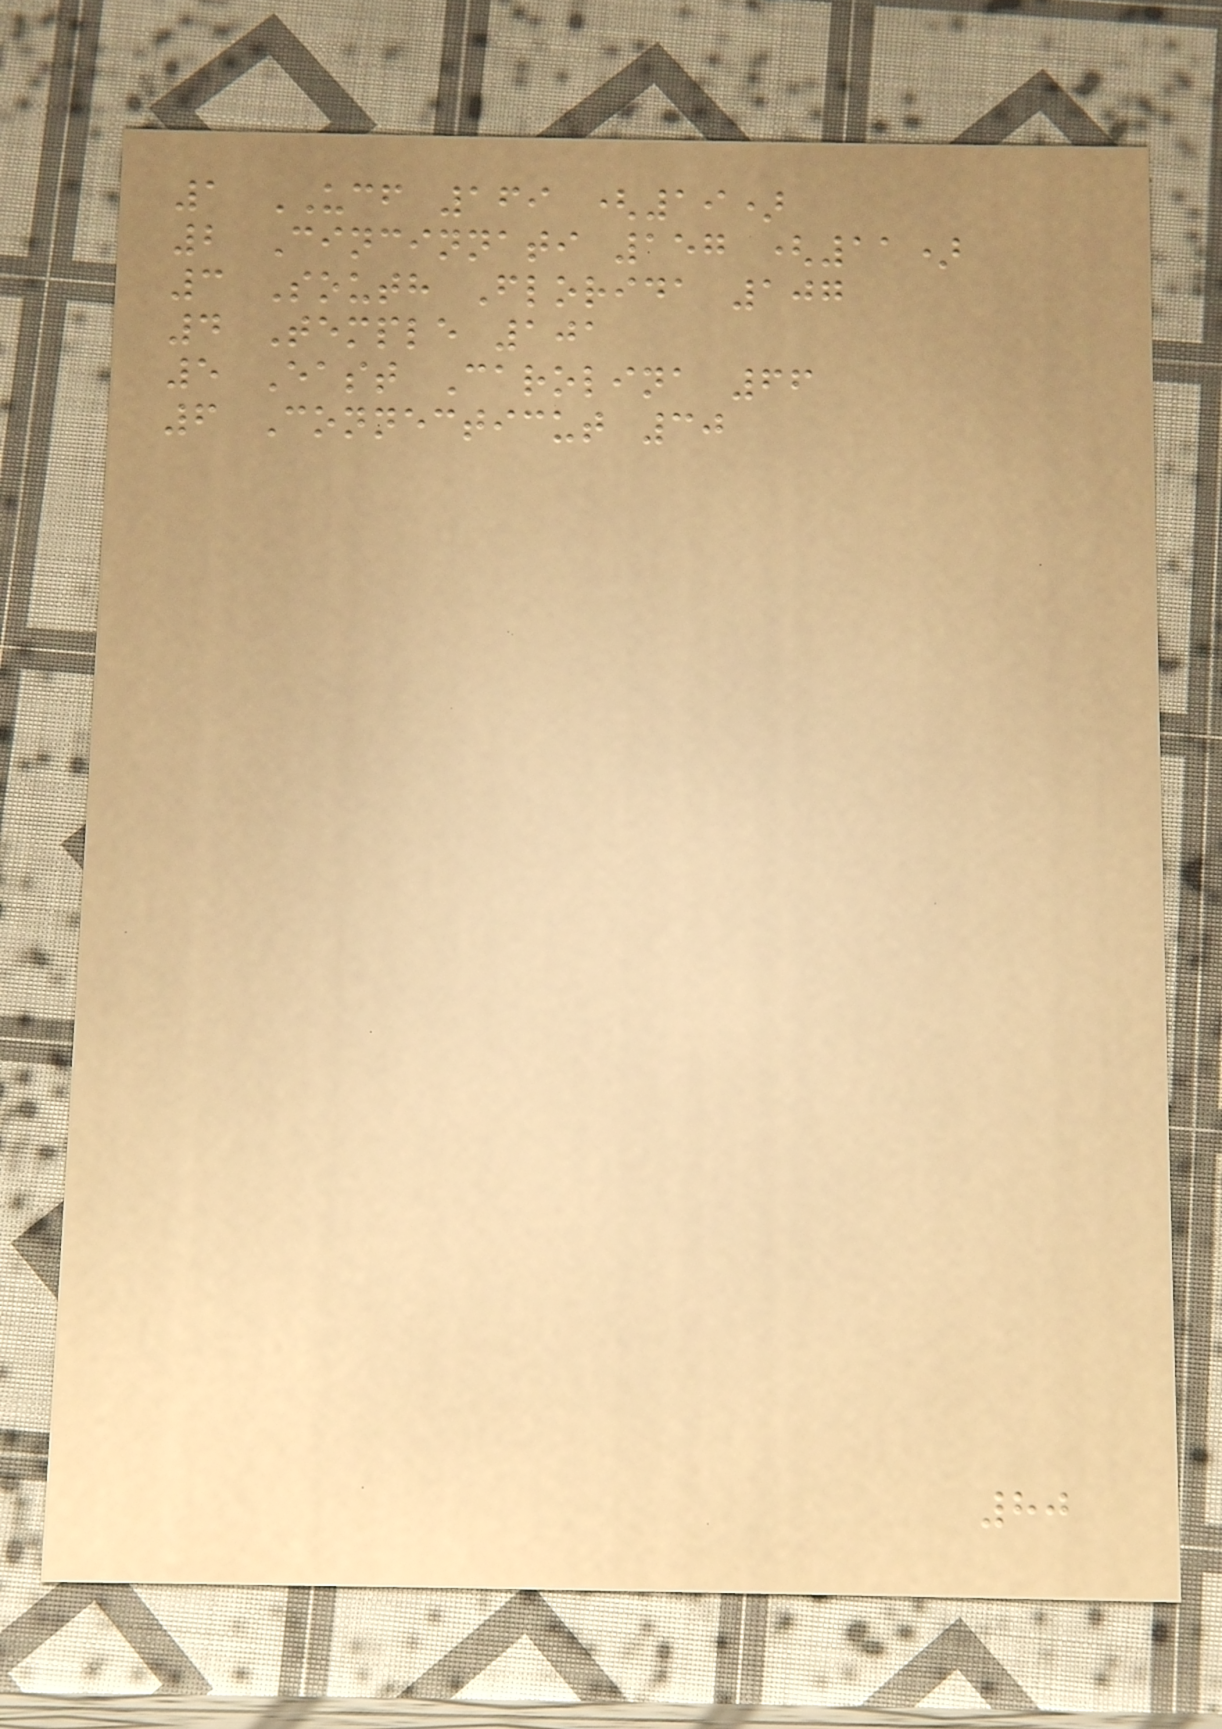1 UCF 169 (19)
2 Cincinnati 157 (11)
3 South Florida 107
4 Temple 101
5 East Carolina 66
6 Connecticut 30
80
